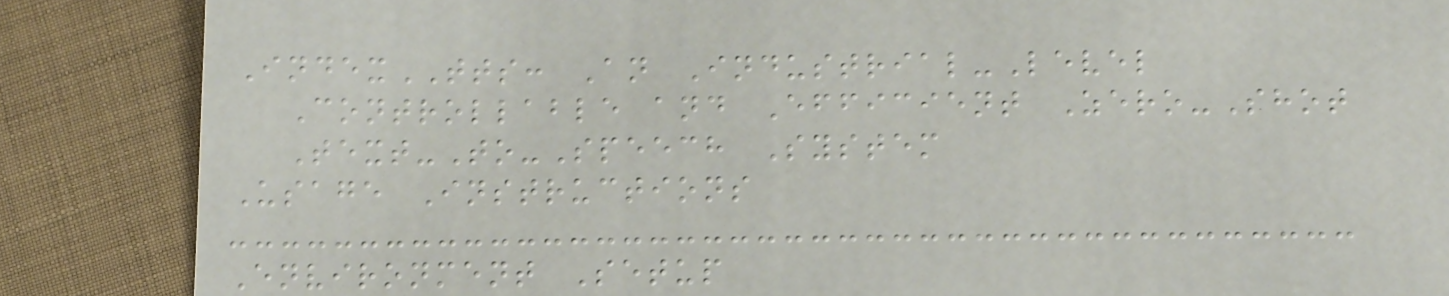IndexTTS: An Industrial-Level
Controllable and Efficient Zero-Shot
Text-To-Speech System
Usage Instructions
Environment Setup
